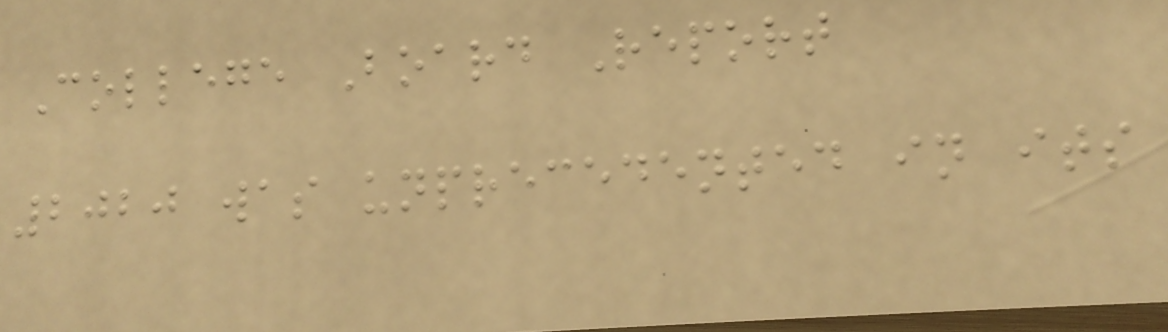College Board Report
2020 was unprecedented in its
